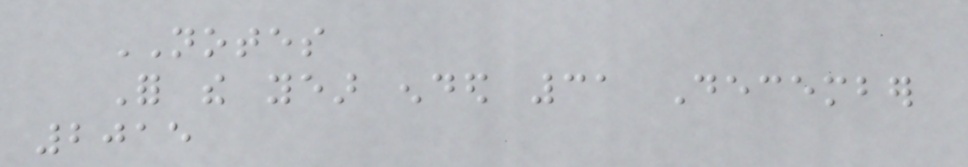NOTES
For the year ended 31 December
2015
